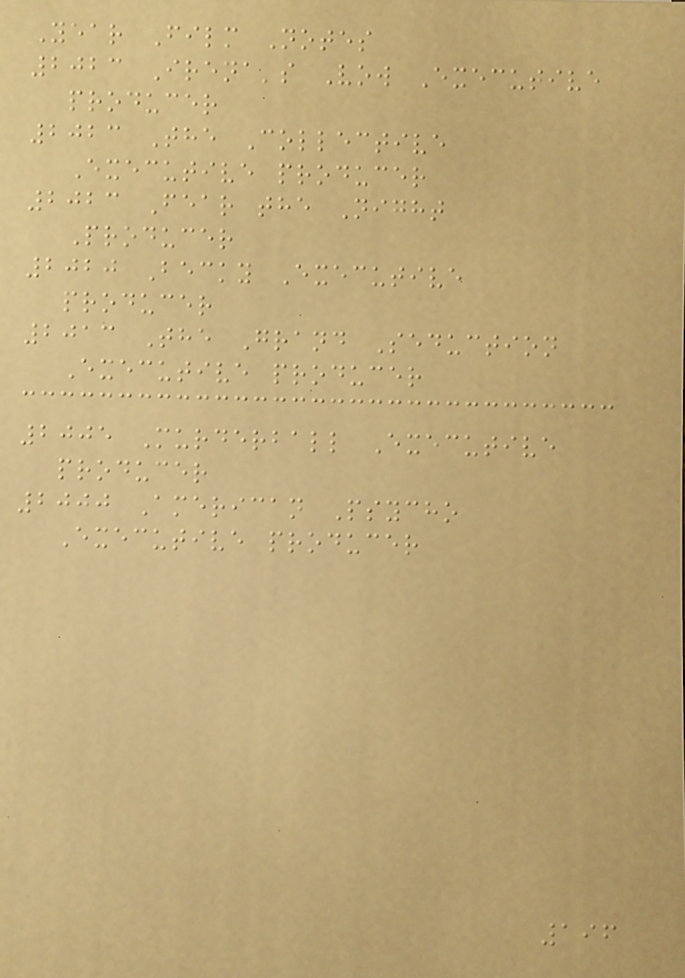Year Film Notes
2023 Irena's Vow Executive
producer
2023 The Collective
Executive producer
2023 Fear the Night
Producer
2020 Becky Executive
producer
2013 The Grand Seduction
Executive producer
2005 Murderball Executive
producer
2000 American Psycho
Executive producer
196
